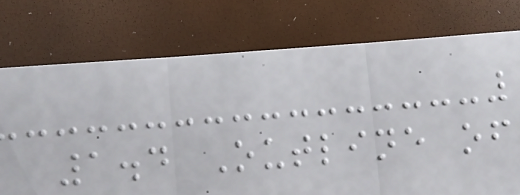1.4 Outline of
